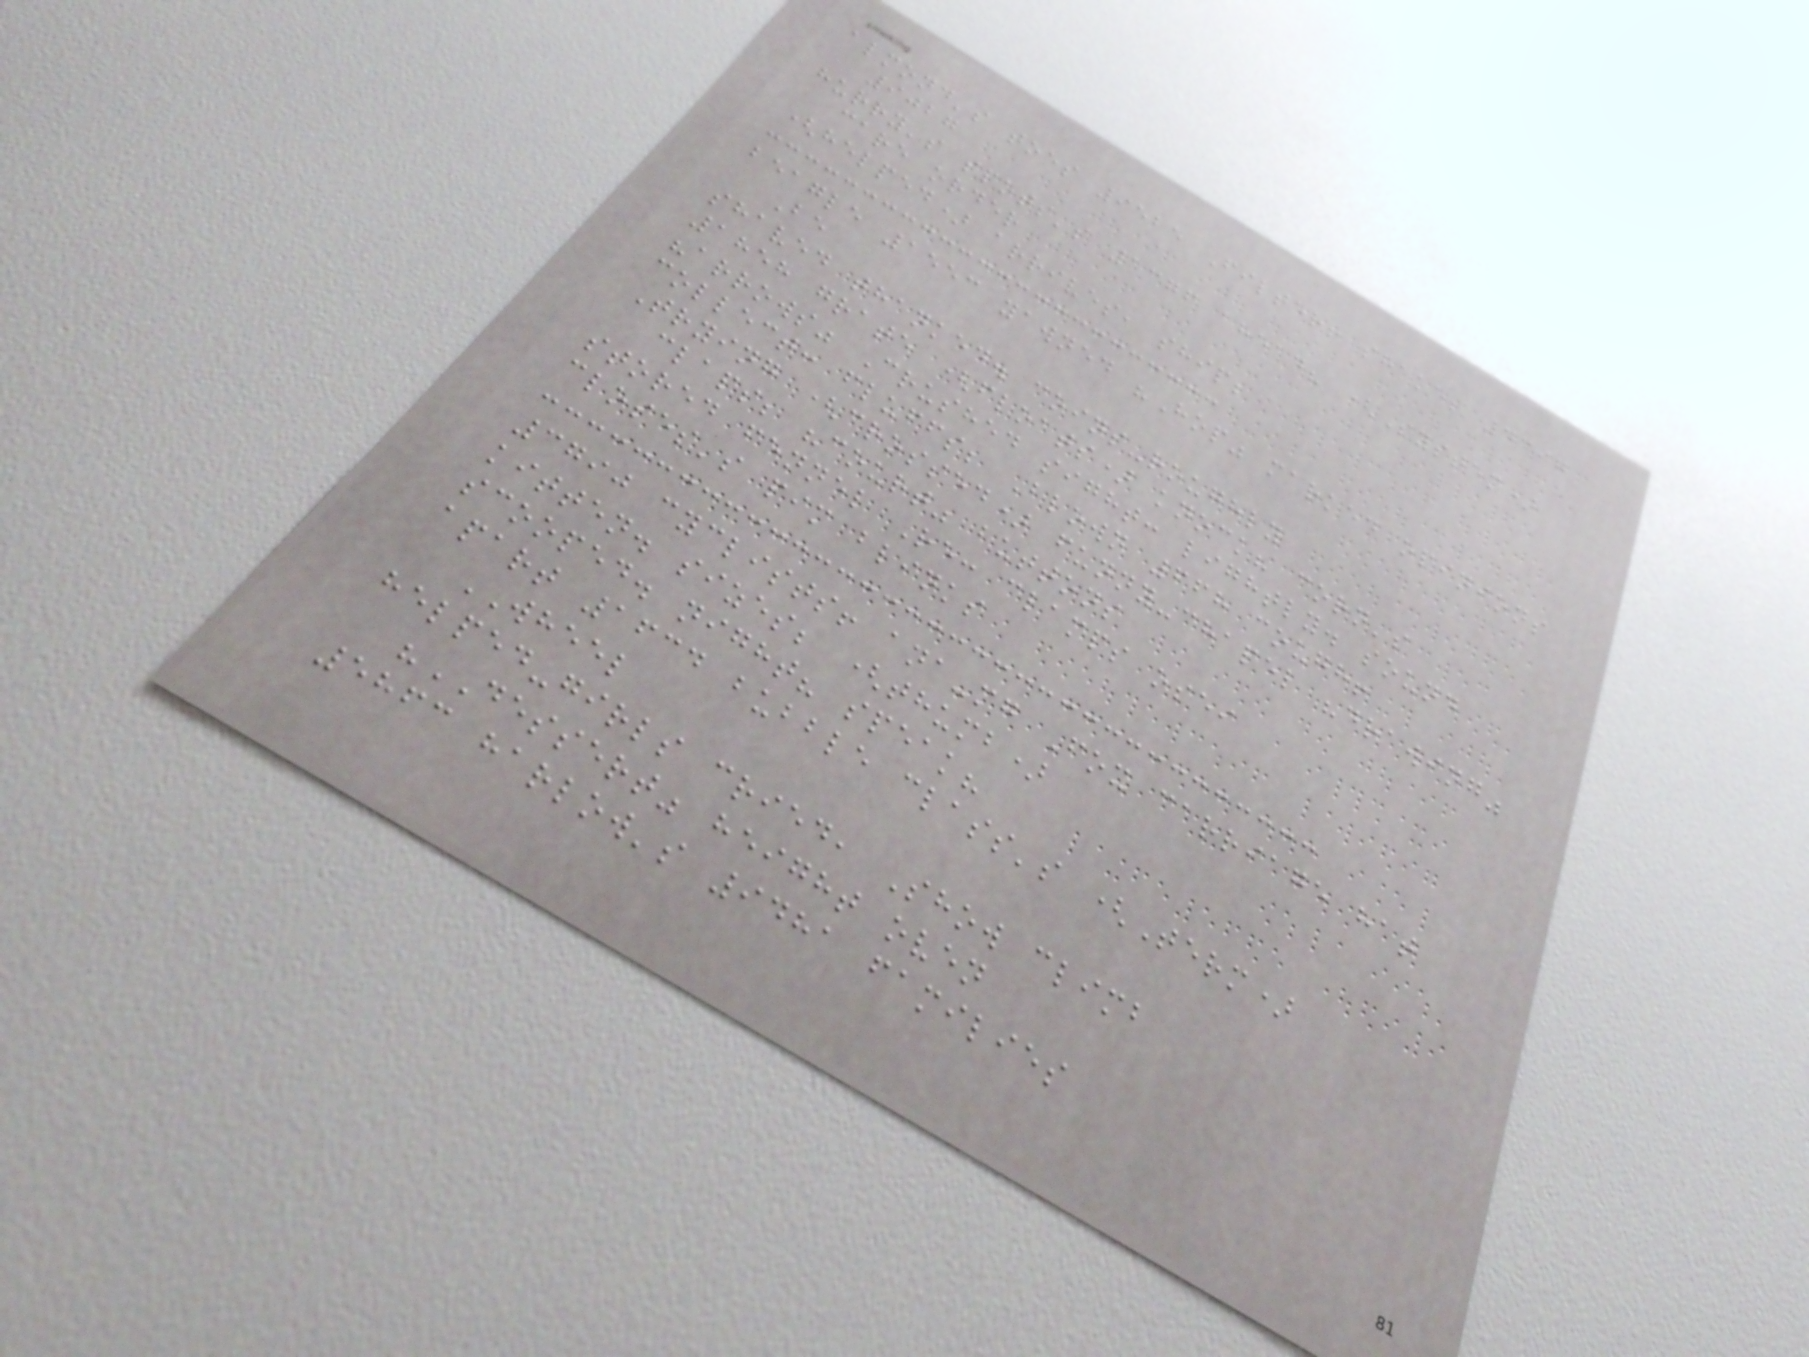almond's toes 9525 Filter! shake; 4397
9027
hurry's spots's 1376 ahead? (System)
care order
(helped) arrives, ship;
beagle 1553 yawned "Hop" marked opinions
Be
shaved thanked. coins-roughly
1858 grate (floats) knock? corn's
"arrows" Crushed sight: lightly. sound
collect: fluffs; Blown 668 cough!
Trying (crossed) funny-chapel "drawing"
claps; "court" buttons
stored fennel Re: clamps osei
closes's pim blinks
3790 cyclists! ana-mg Fox carriage hat
kitten. sizes; (thumb)
scooped. night? speak?
apart 1634 bubble class's (Term)
WHEEL
helped-girls cried, Show climb
"DESSERT" height oven
5863 harlow's 9481 families
